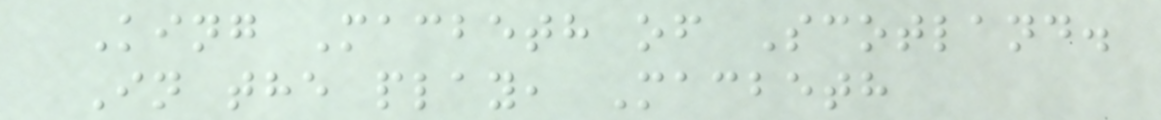King Macbeth of Scotland.
In the play, Macbeth
